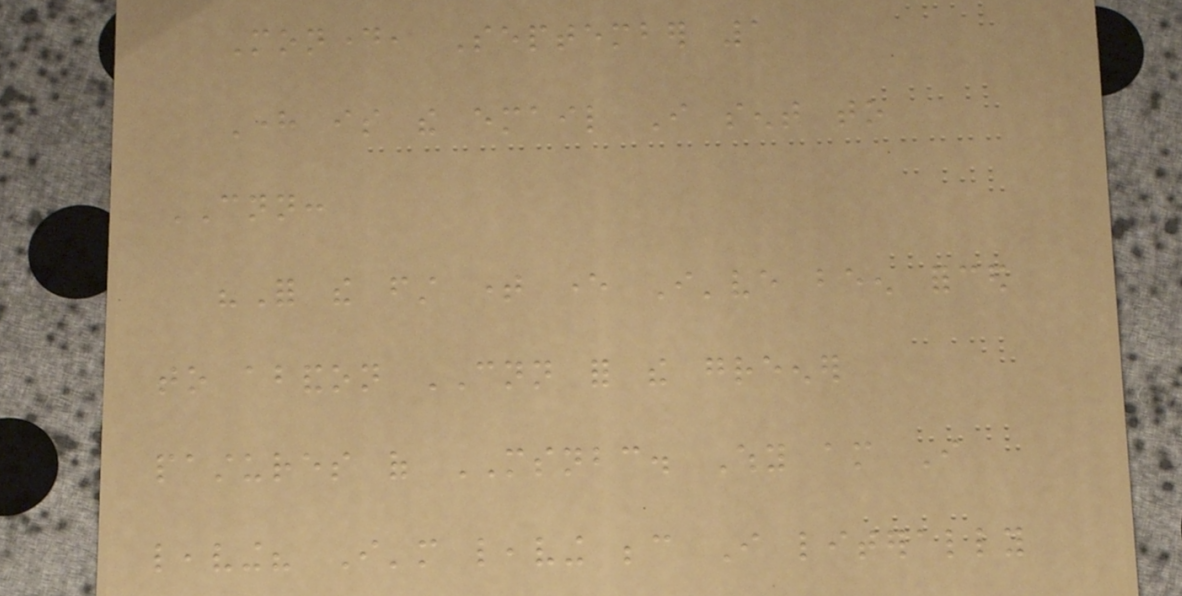Monday, September 1
Here is the email I sent to
CNN:
"For the first time ever I've been forced
to abandon CNN for the greener
pastures of MSNBC. Why am I
leaving? I'm leaving because I literally
